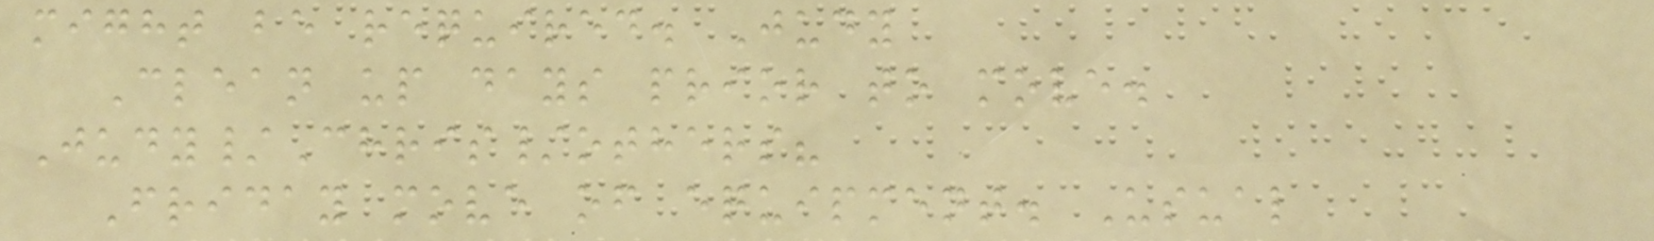might be required. Judy
Clean up days prior to move.
Judy/Chris/others?
Friday move of equipment. Usual
